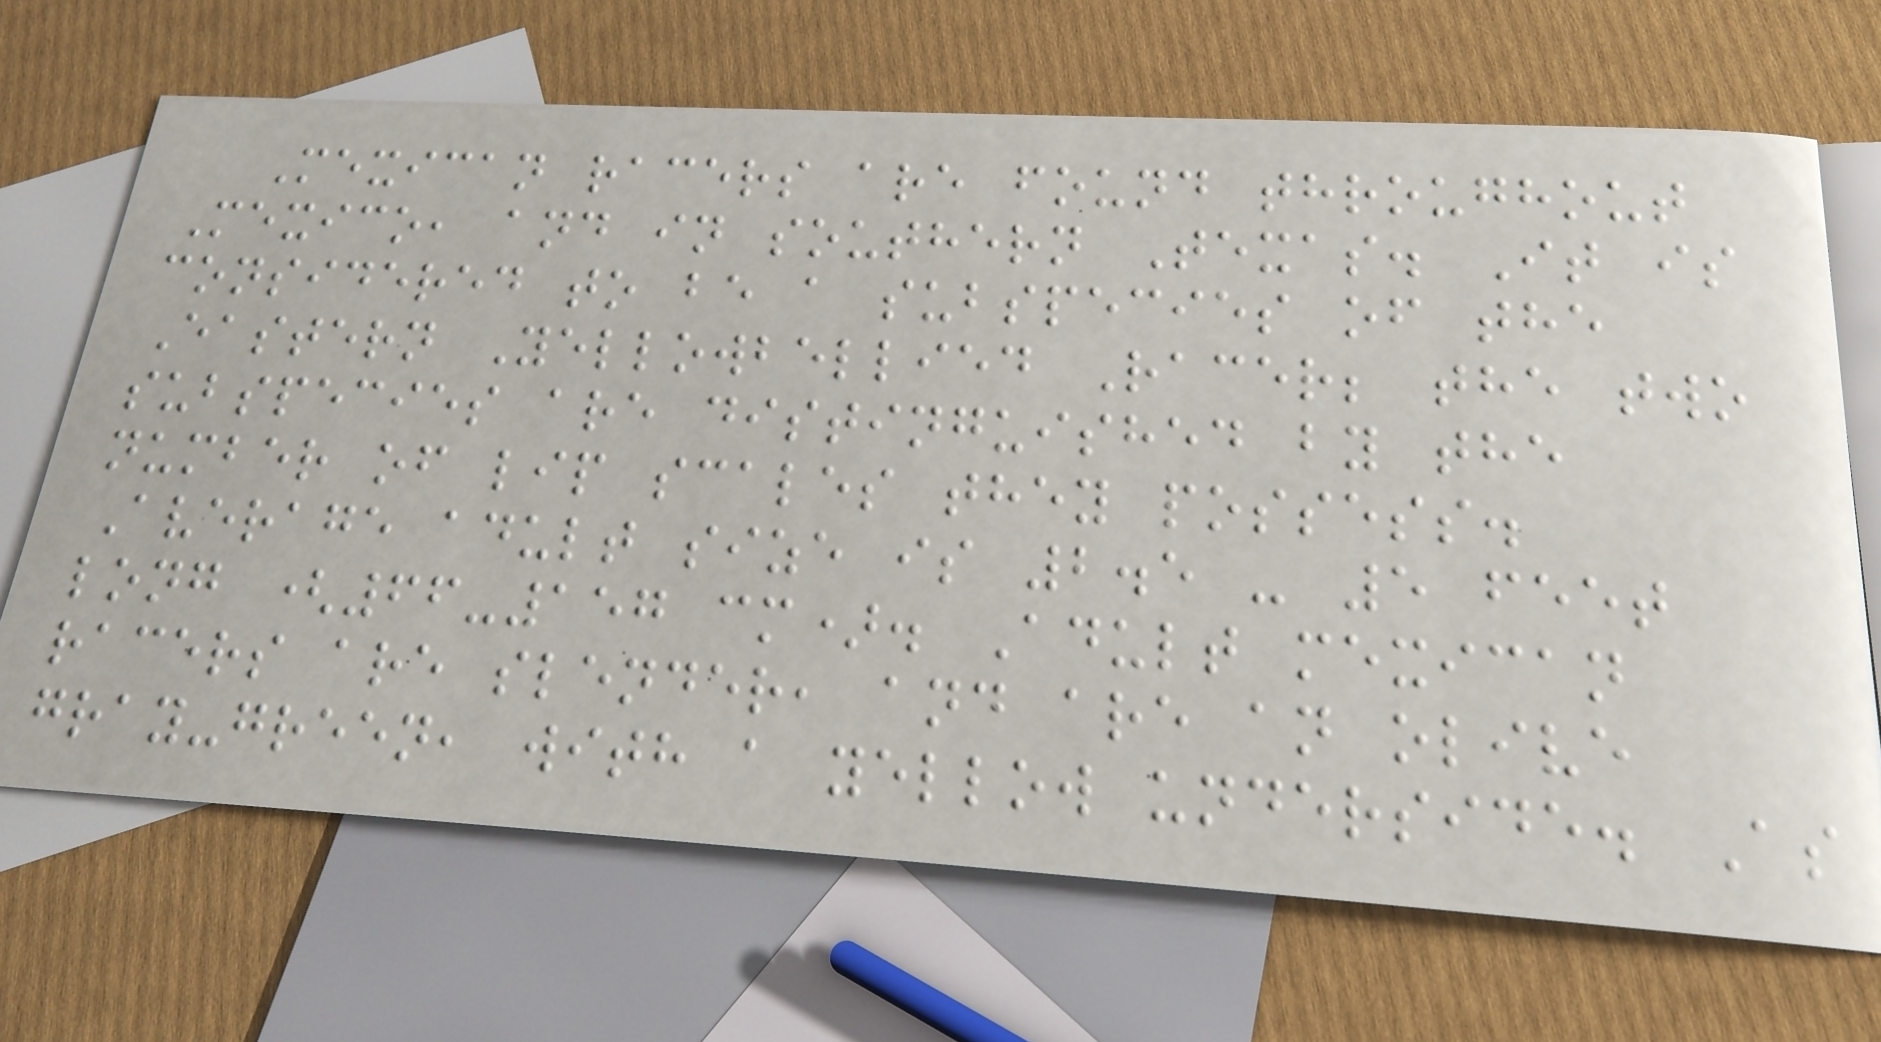Mexican racers are found throughout
Mexico, and in southern Texas. It is
considered to be a subspecies of the
Eastern Yellowbellied Racer; the two
subspecies are distinguished by the
number of lip scales they possess.
Average adult size is 2.5 - 5 feet
long (66-157 cm). Adult mexican
racers are slender, and are an olive
gray-green, with a yellow underside. As
